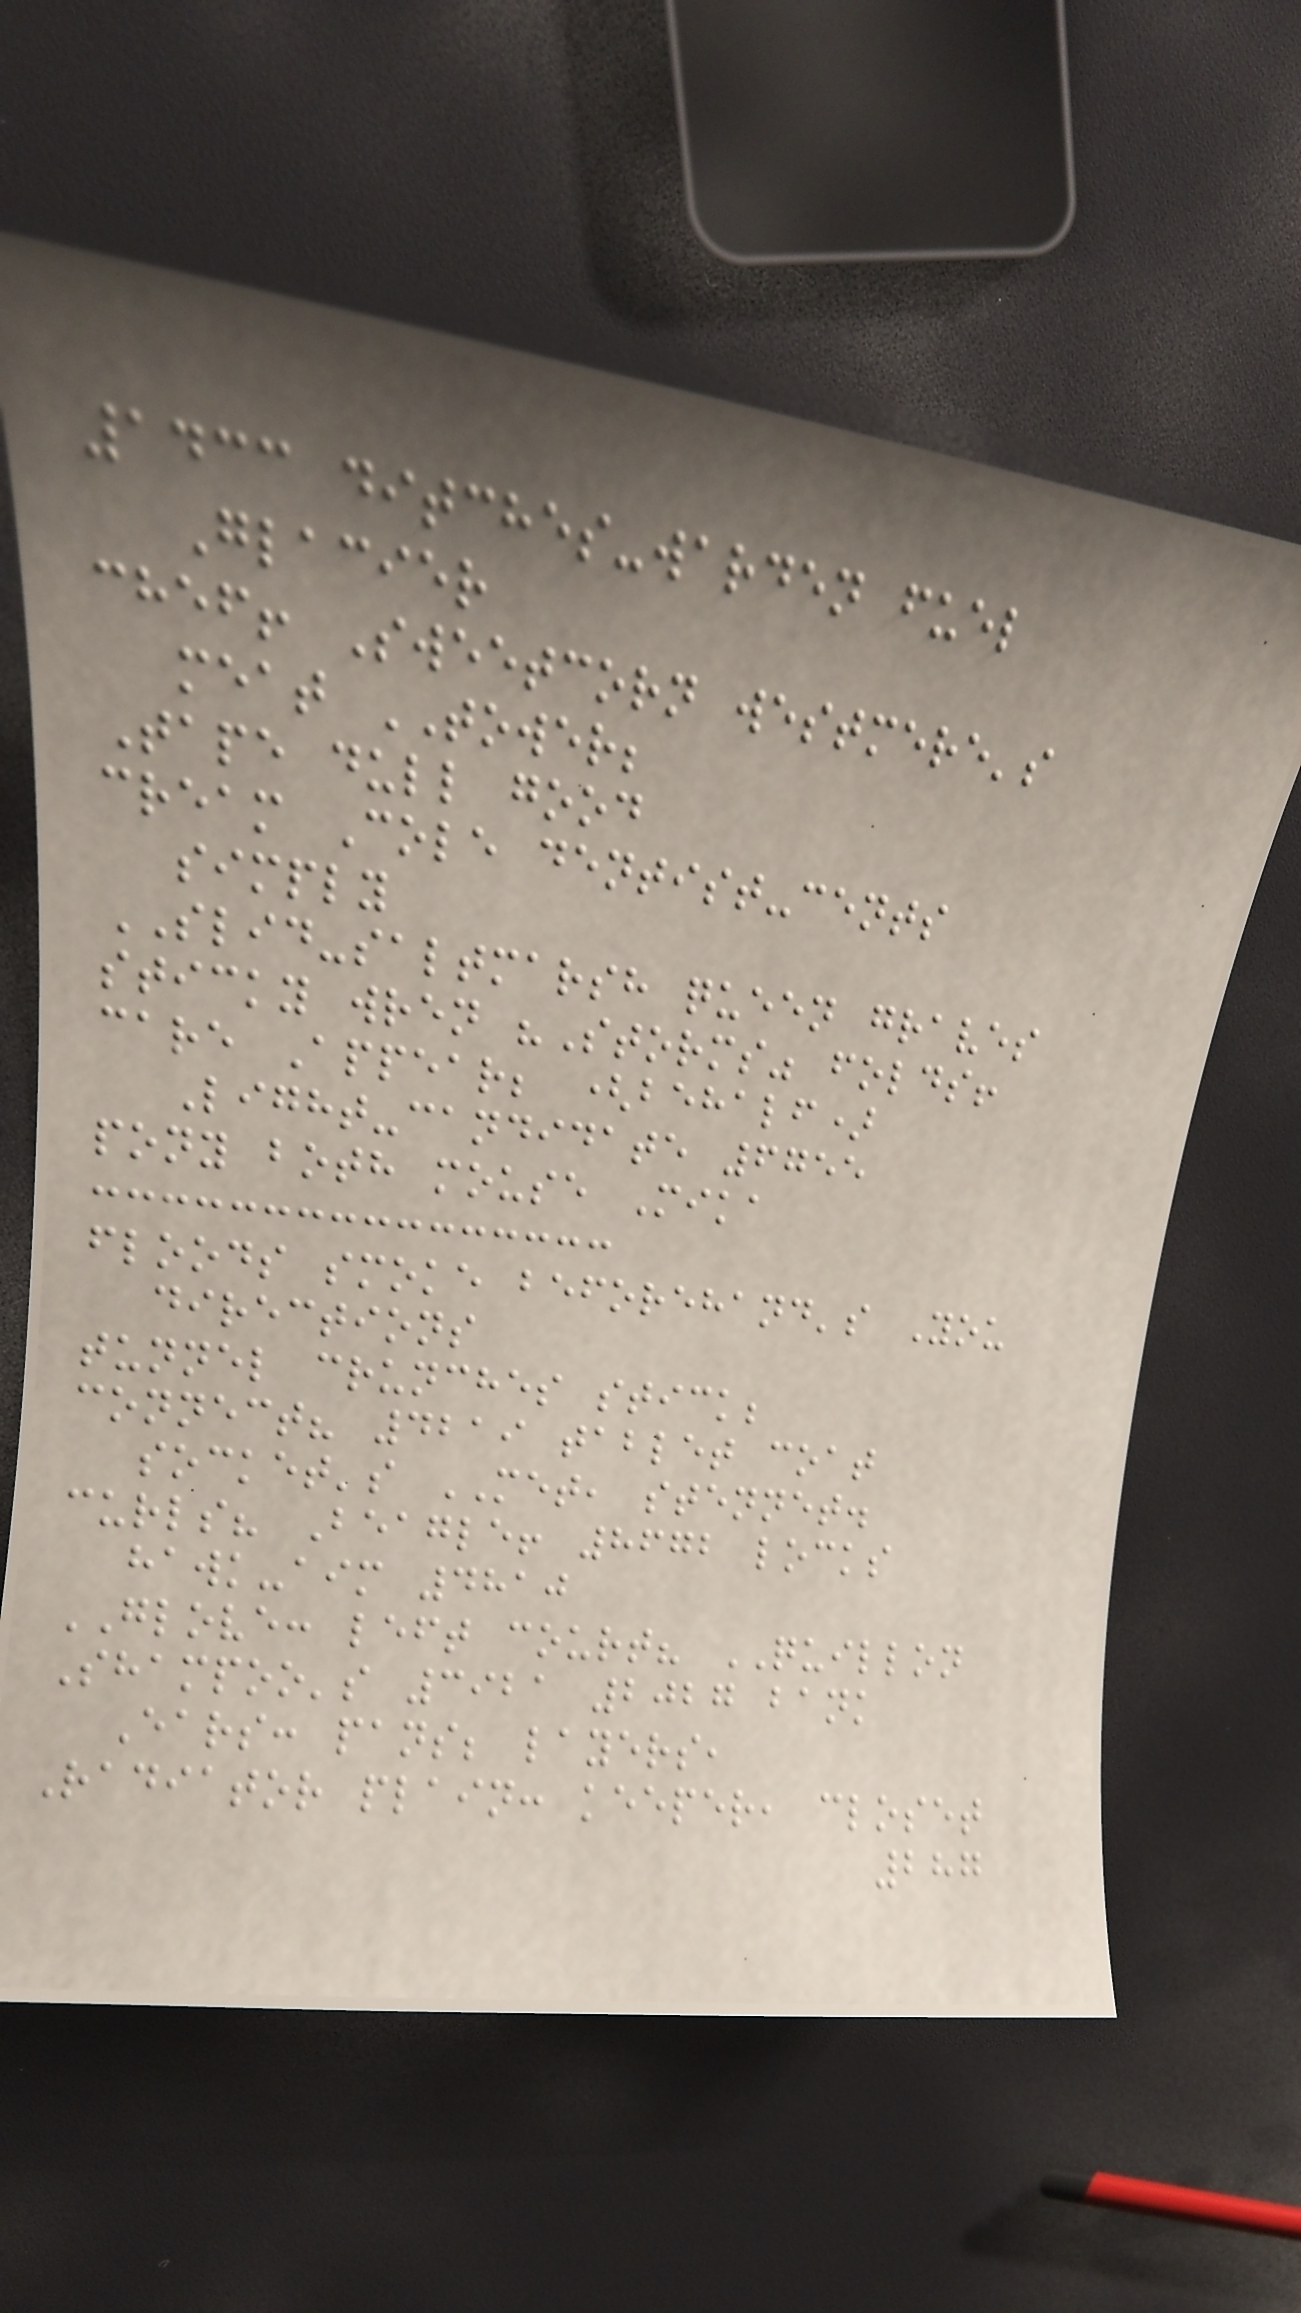1433 ditches-warden fuel
Glacier
chef! Sweetcorn westmere's
meat TOWER;
Tape dull good
cream Cole dentist-cents
simply
SLID-saltmarsh queen graves
sticky wren "Storms" folds!
care Appear; (behalf)
Light-candidate 6755
pony both mouse Mika
floods smoke beforehand's You
directions
tunnel crunches stick;
connect? 4219 tablet coat
socket's MET, stennet.
curls? Beagle! 8672 locks
hawk-aim 4810
GLOVE: left court? QUILLON
Shampoo's 3921 2027 bank
Ears: pans; layers,
Radiator plain: keeper, closet
287
